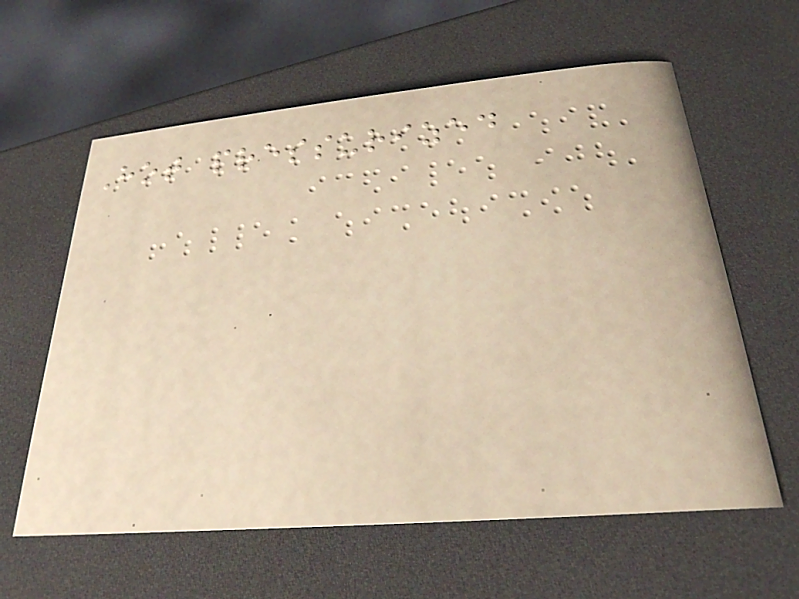Hot pressurized
